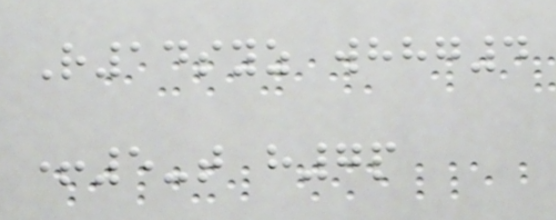R14syz whhg4
+5-t h7p
